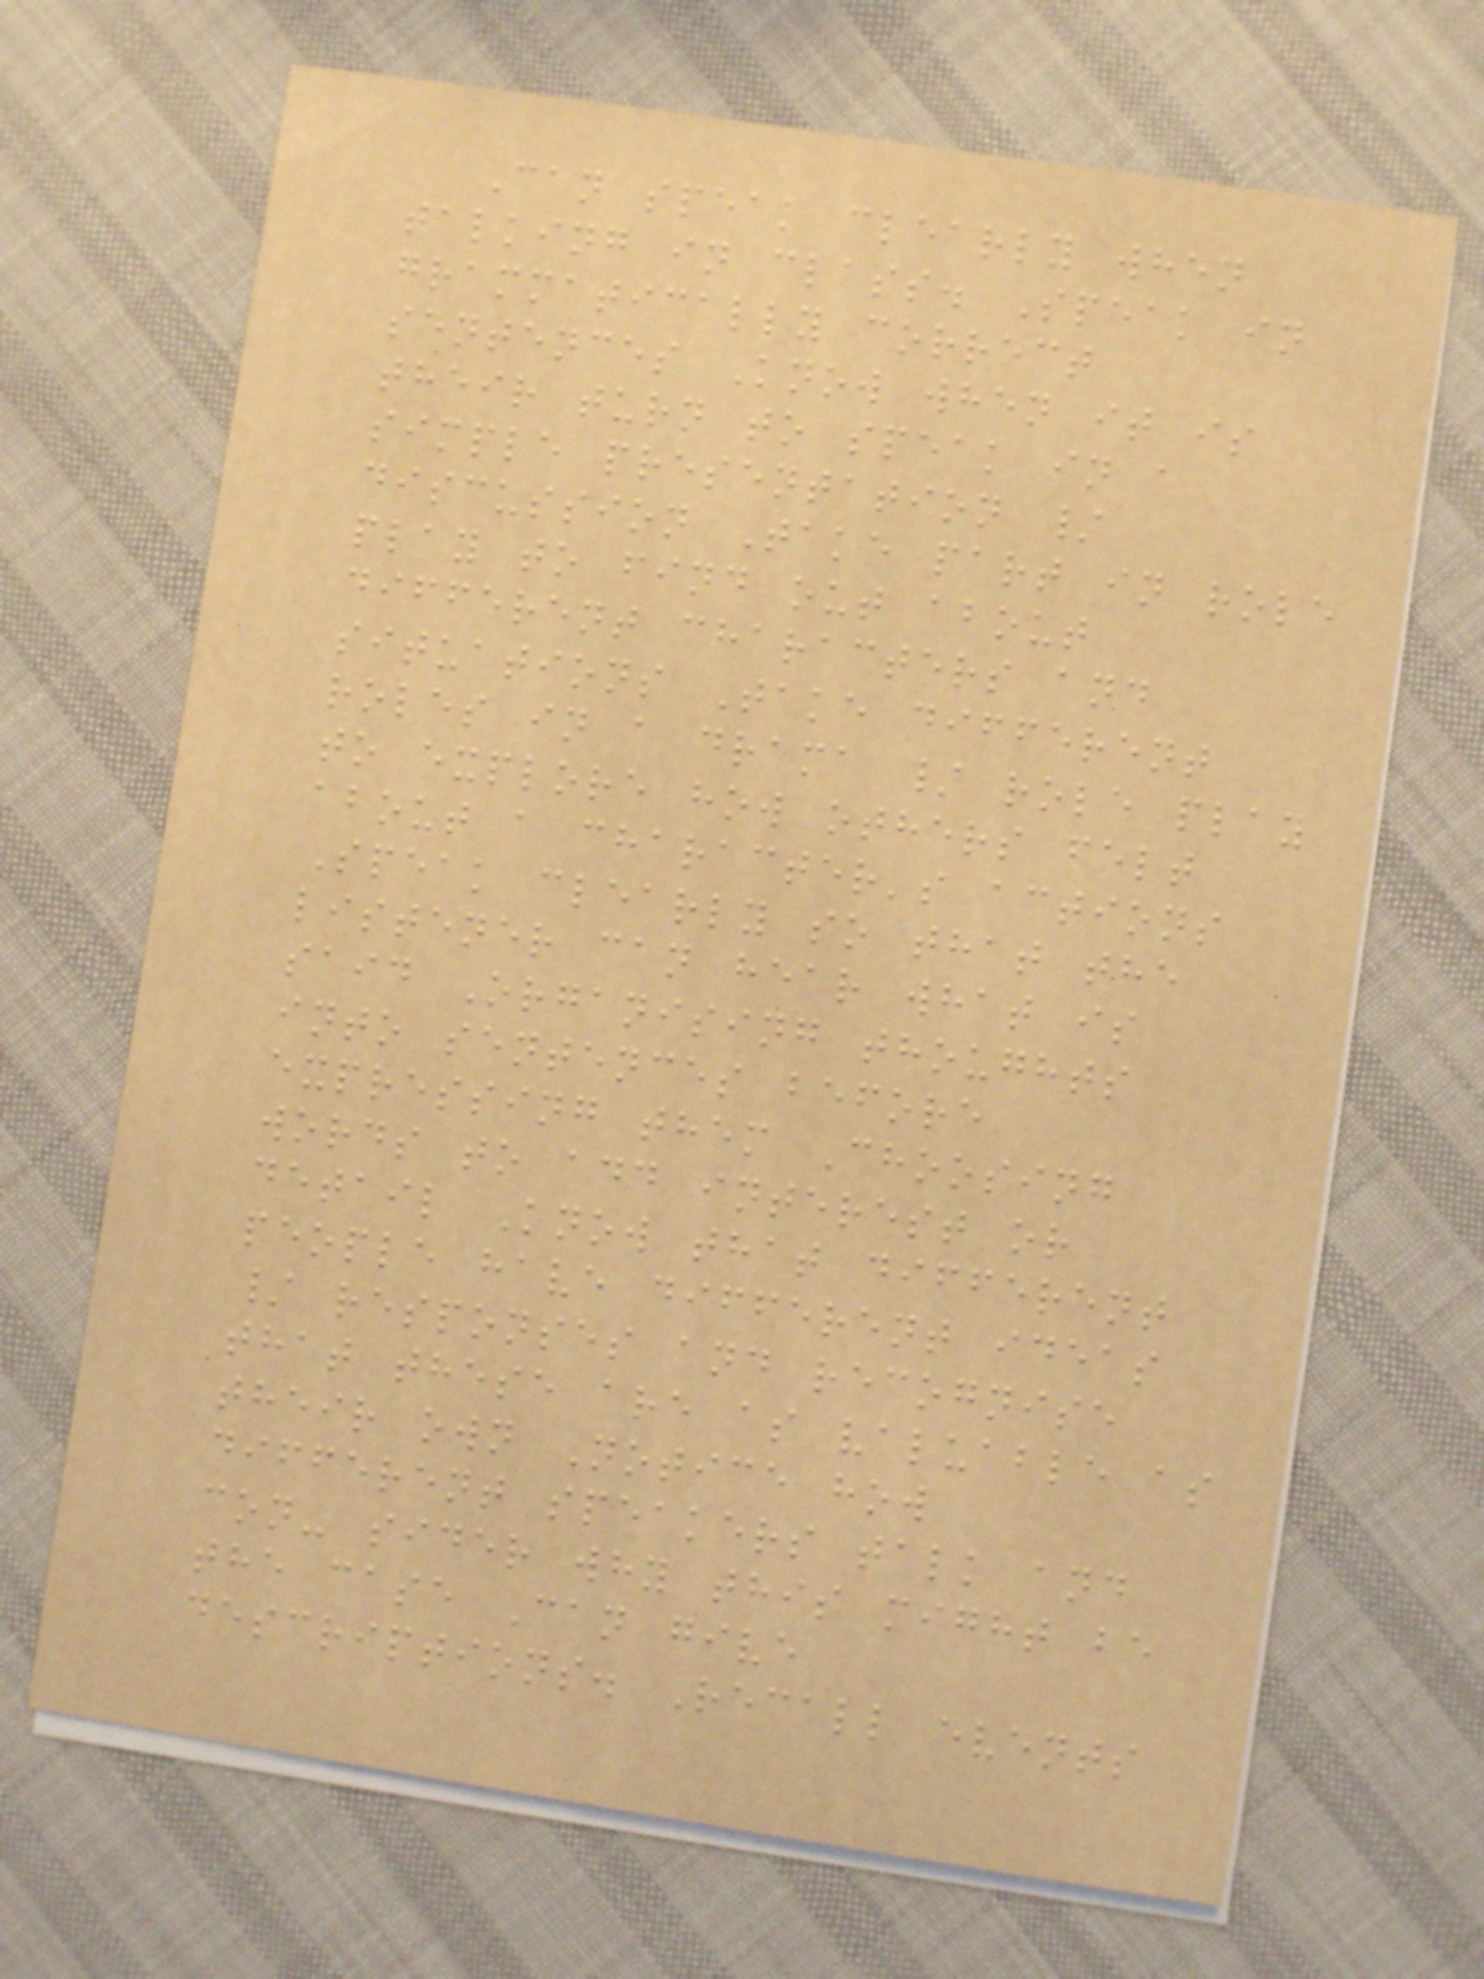Can speak clearly when
talking in class. Speak in
grammatically correct
sentences Know when it is
their turn to speak in a
simple presentation /
discussion Take part in role
play to find out about
different characters and
situations Take different
roles in a drama / role play
to explore how others felt
about a character's actions
Speak clearly so that the
listener can hear what is
said Organising thoughts
into sentences before
expressing them Choosing
words to add interest or
detail Know that different
people have different ideas
/ responses and recognise
that these are as valuable as
their own Notice how
different speakers talk and
con- sider why this might be
the case Can give
descriptions. Recall events
